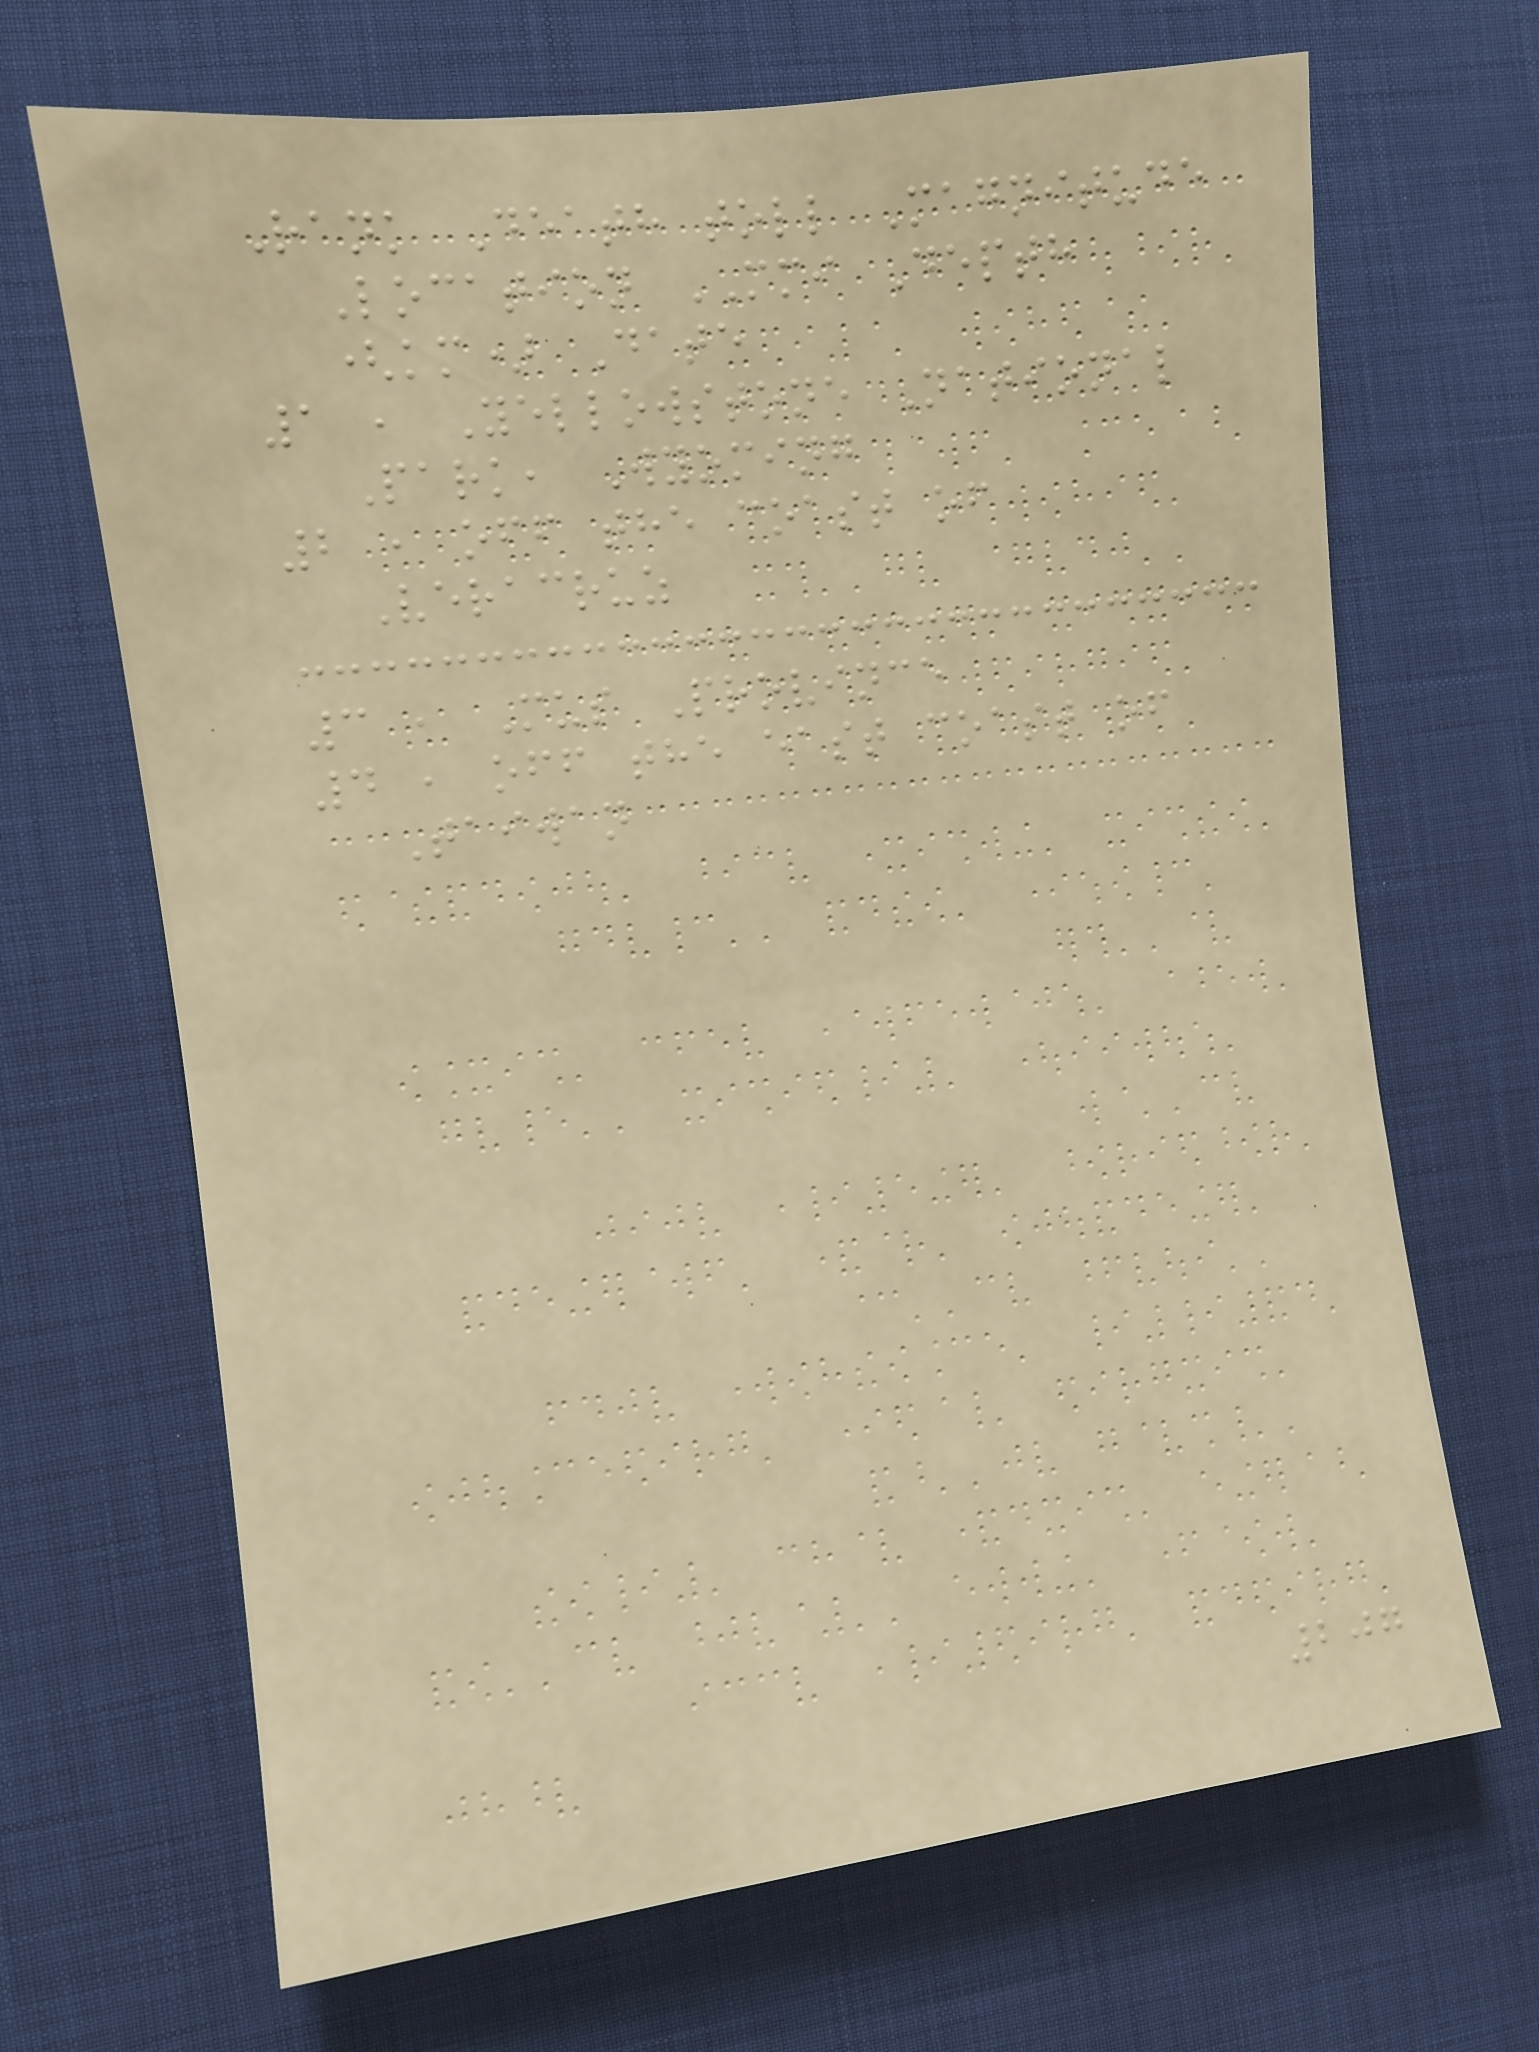Rank Death toll Magnitude
Location MMI Depth
(km) Date
1 , Yellowstone National
Park, Wyoming
2 , off the coast of
Veracruz
3 , Mus Province
4 , off the east coast of
Taiwan
207
